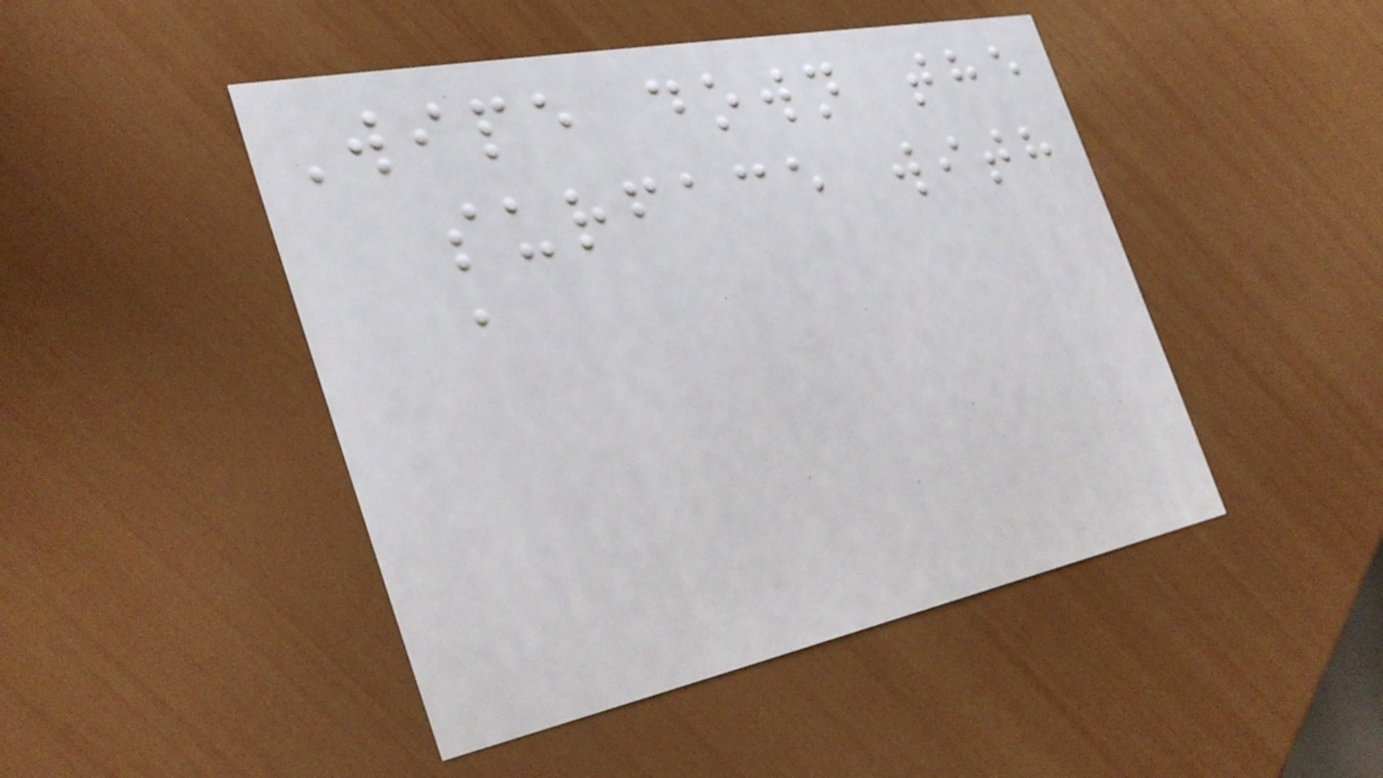Wipe down the
surface with
a
